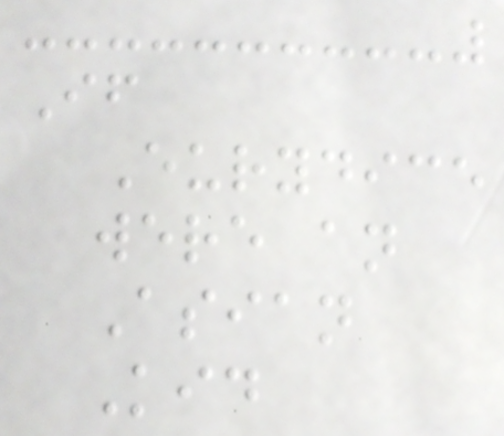If
Eurydice
were an
Asian
Kid
